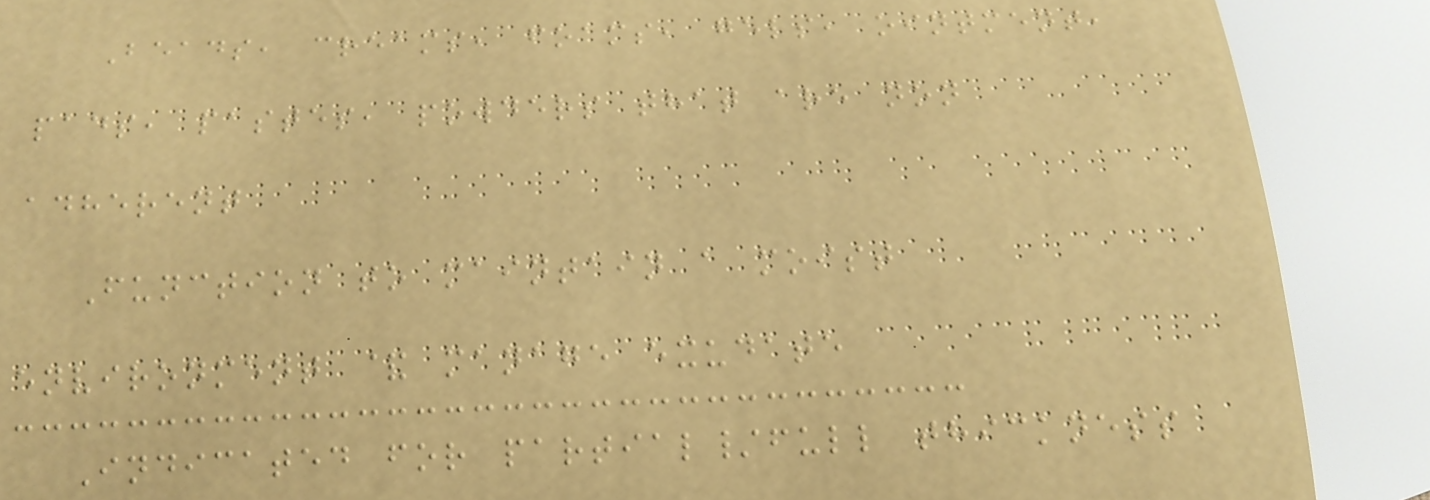Beads, creams, foams, gels, ointment,
pads, pastes, powders that are non
adherent
Function to maintain a moist
environment & manage exudate
Indicated for partial/full thickness
